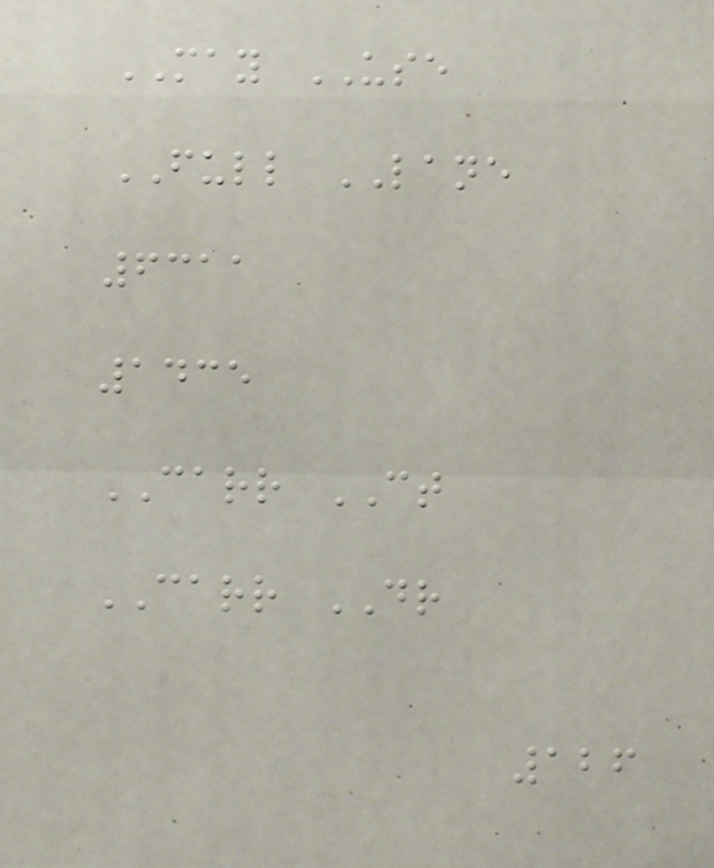MAY USE
FULL LANE
6311
1435
CARR CT
CARR DR
126
